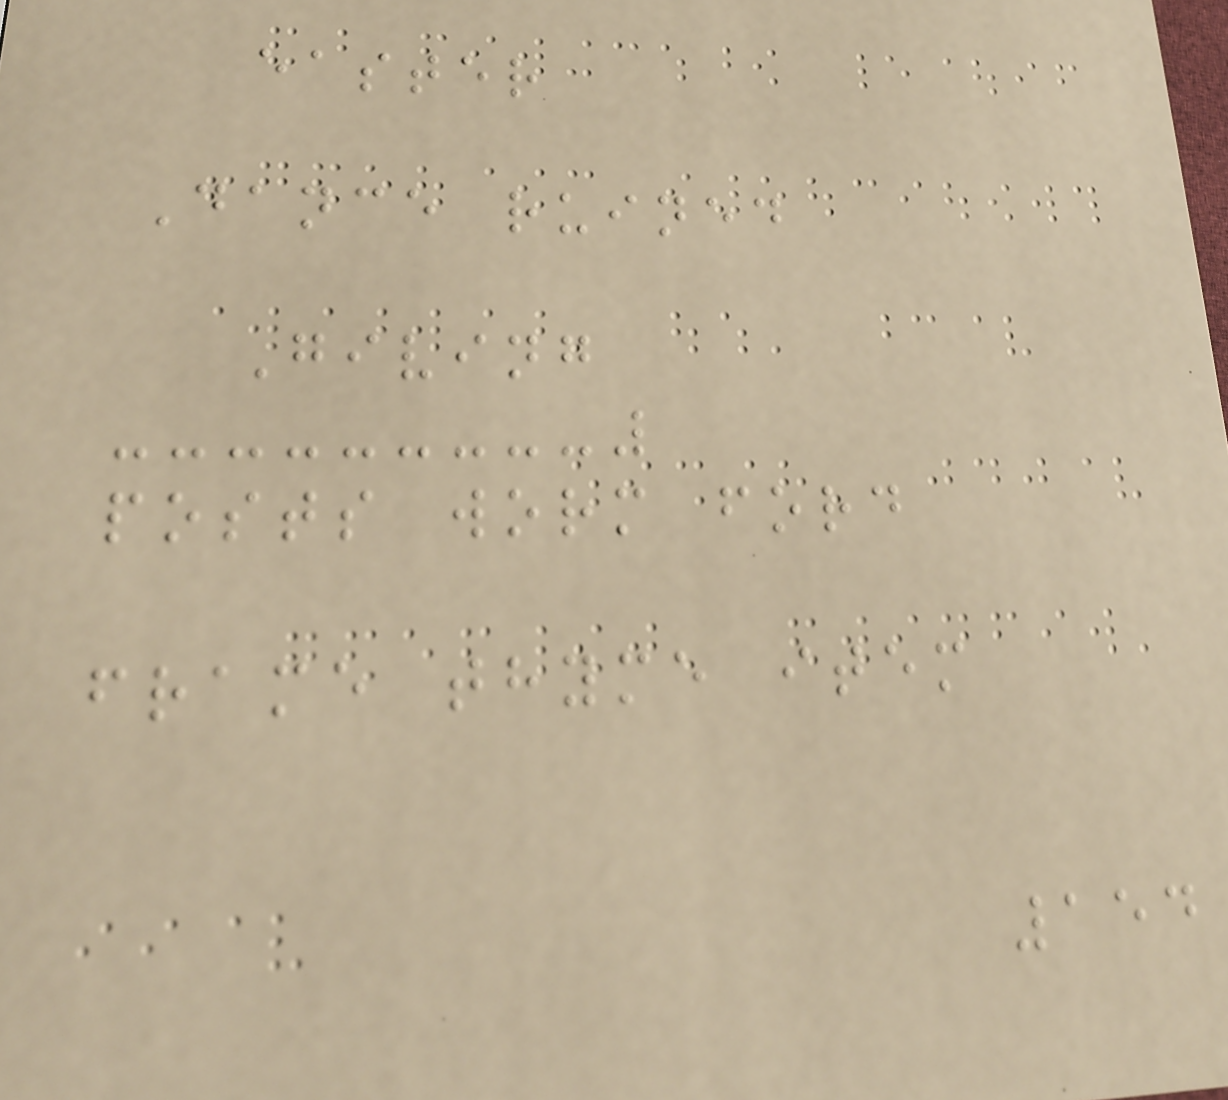easter
Dance ruined
Giving
posts worm ford
frame thyme item
154
